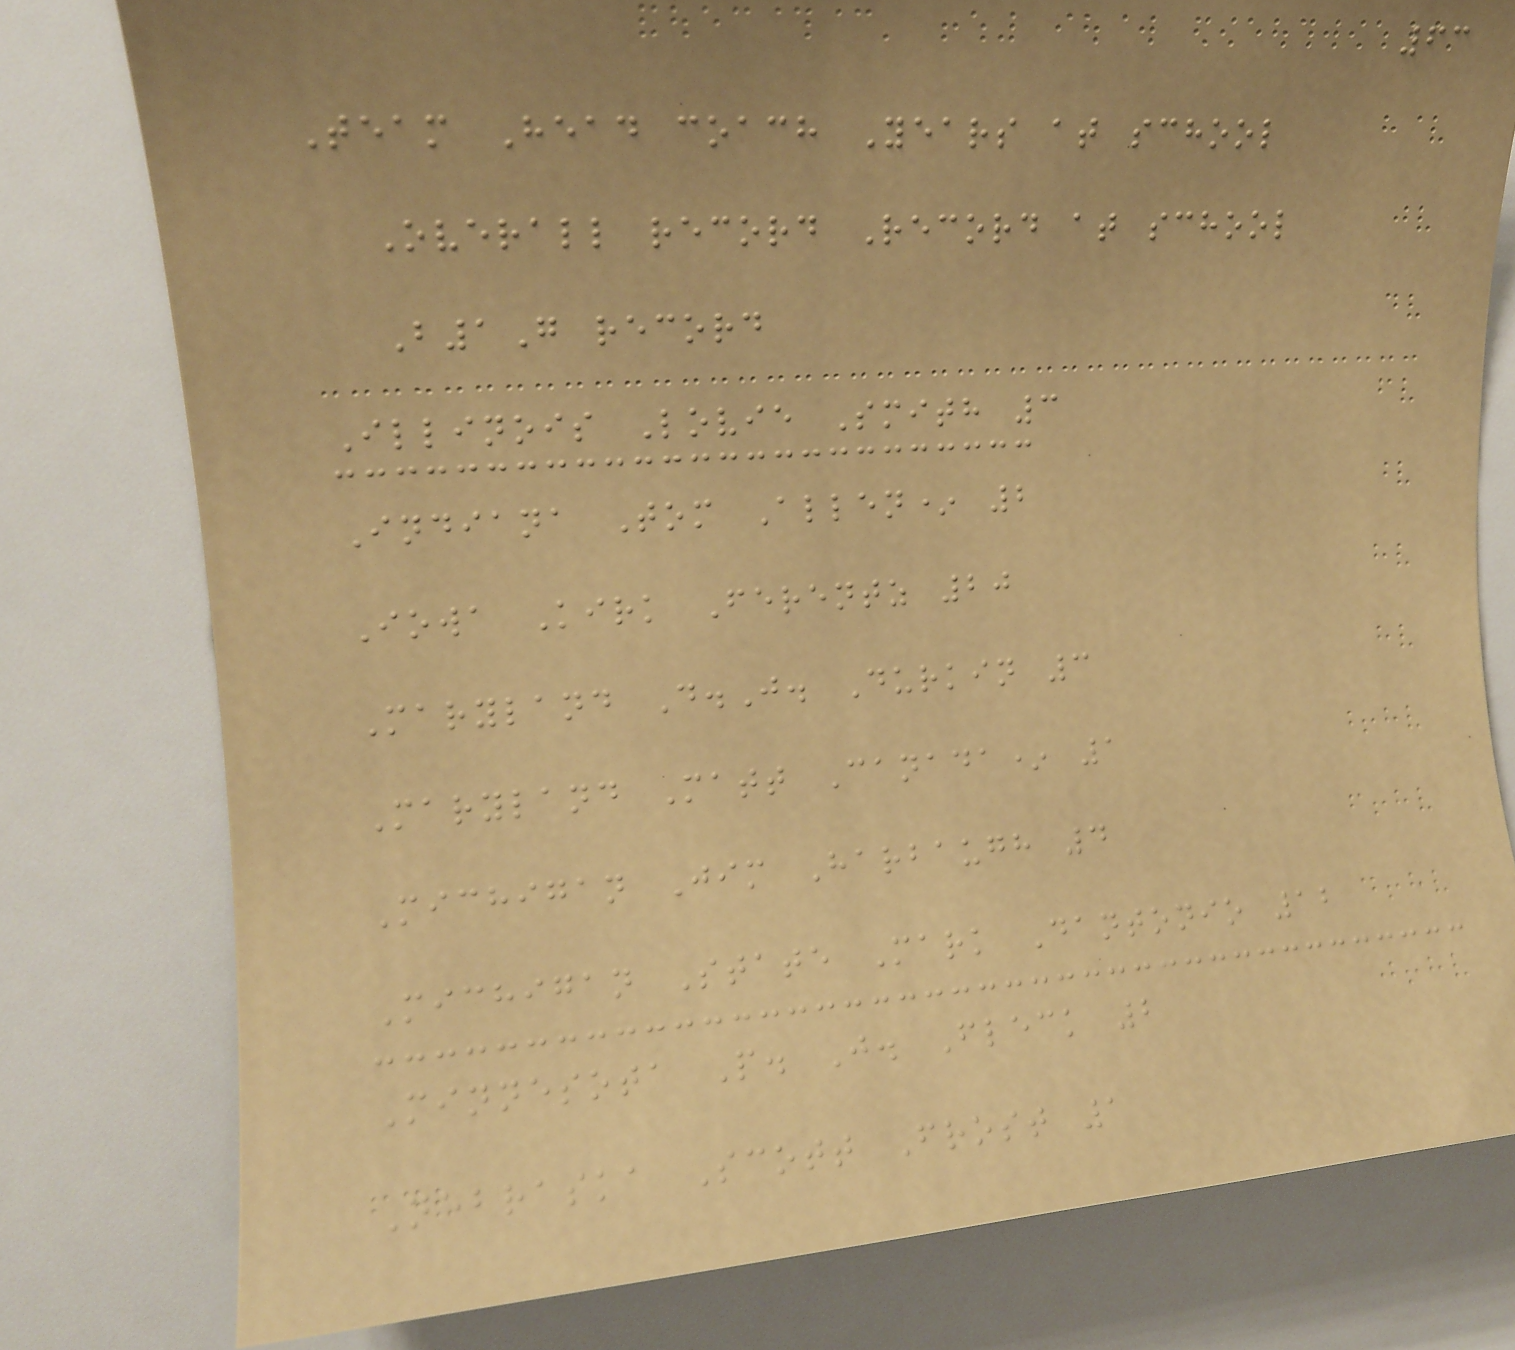63
Team Head coach Years at school
Overall record Record at school
B1G record
Illinois Lovie Smith 3
Indiana Tom Allen* 2
Iowa Kirk Ferentz 20
Maryland D.J. Durkin 3
Maryland Matt Canada* 1
Michigan Jim Harbaugh 4
Michigan State Mark Dantonio 12
Minnesota P. J. Fleck 2
Nebraska Scott Frost 1
